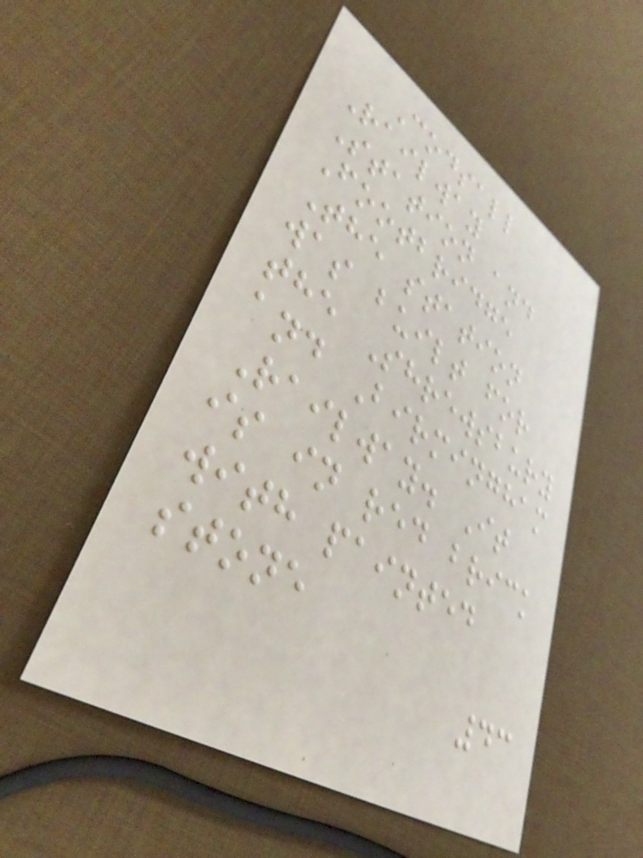Codsall
Railway
Station and
Footbridge
The station
was built for
the Shrewsbury
and Birmingham
Railway. It
is in red brick
with painted
stone
43
